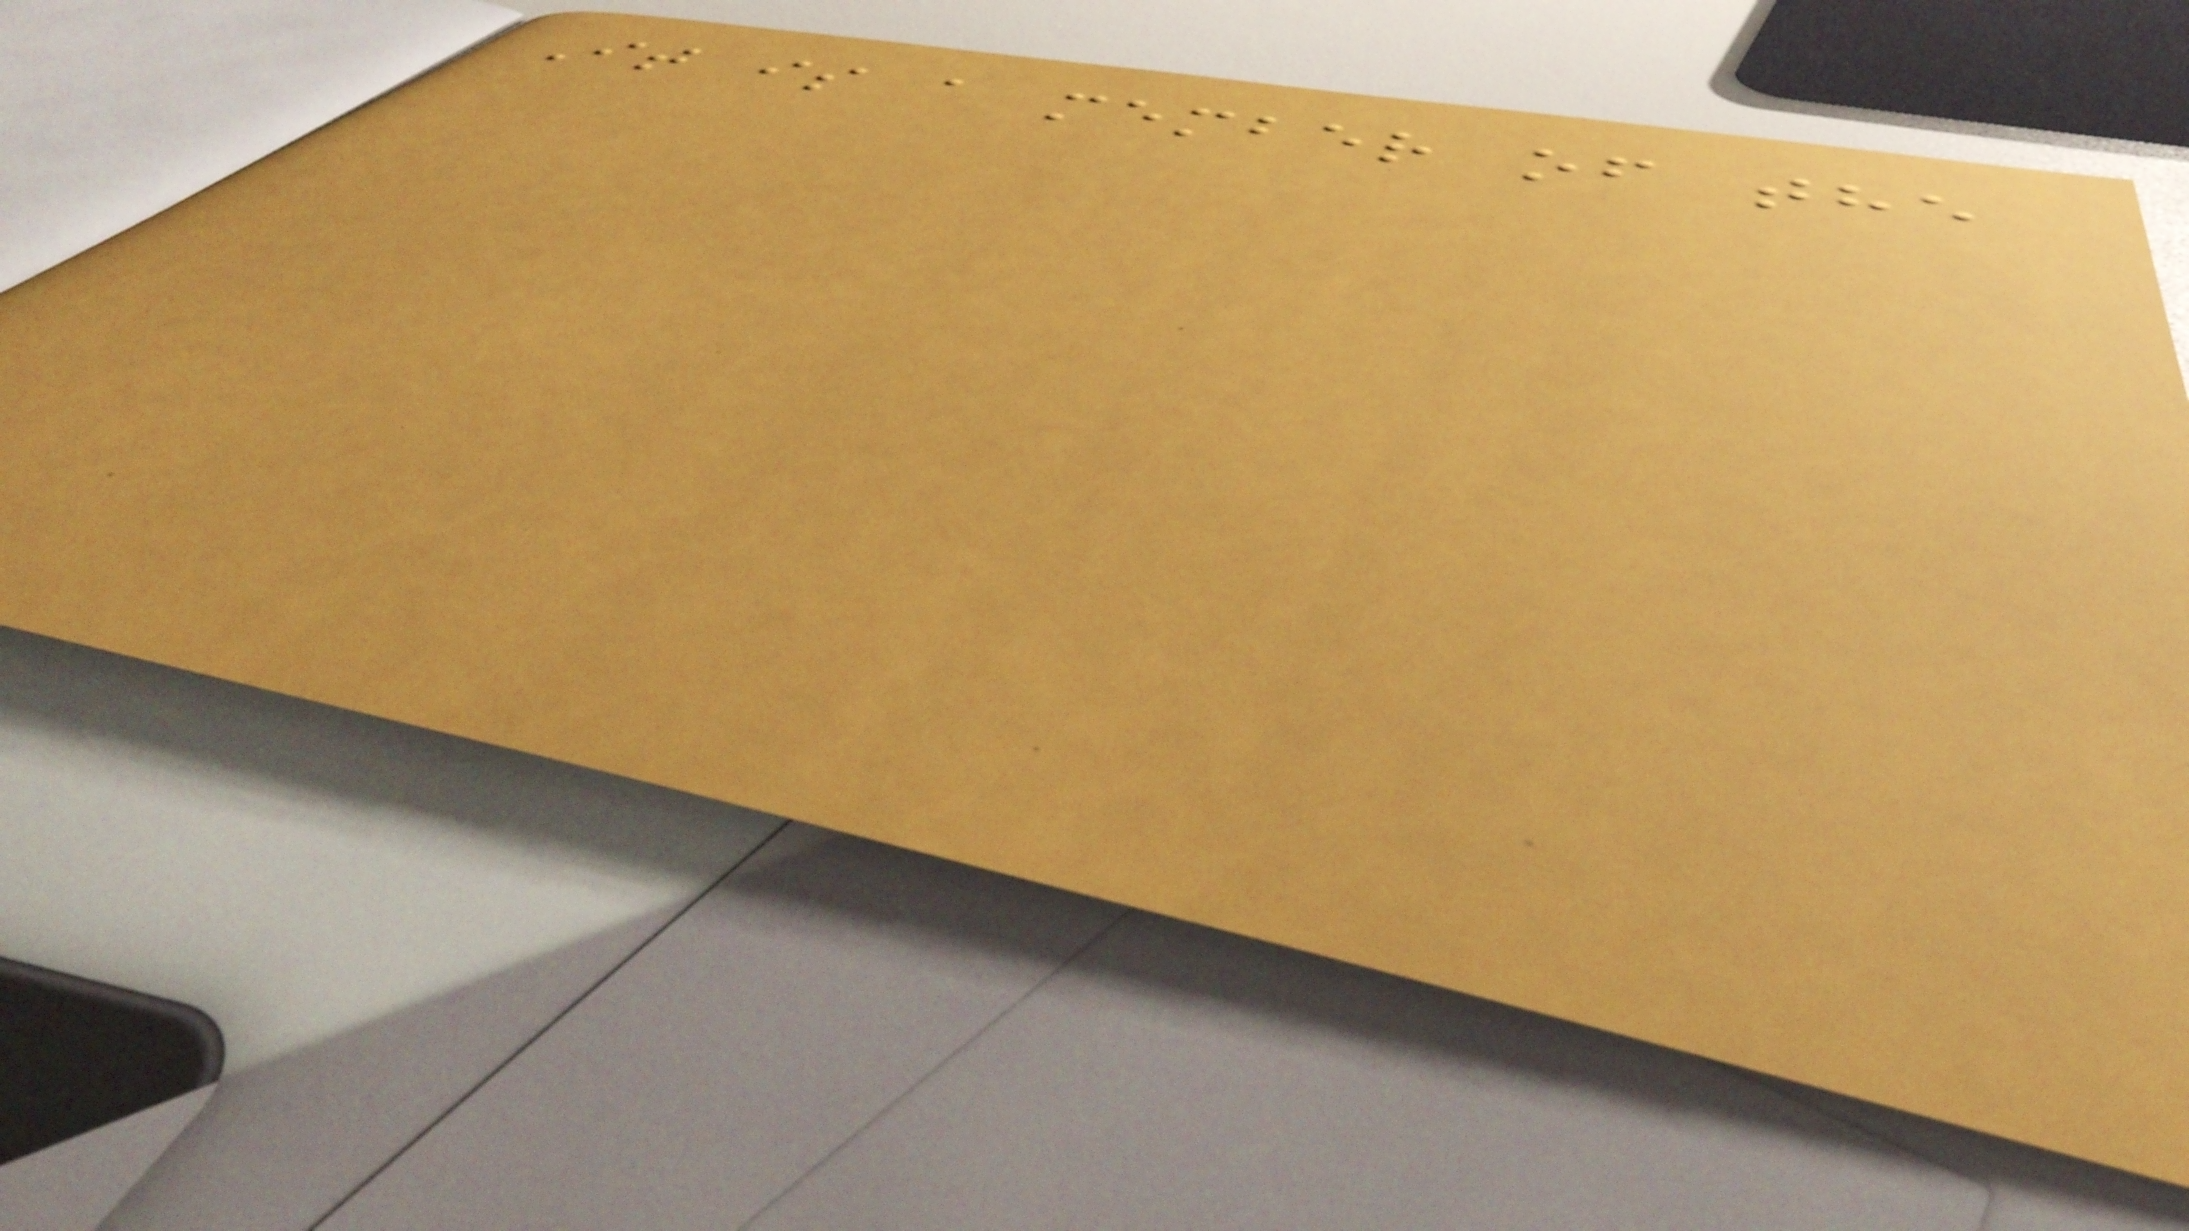It is a member of the
